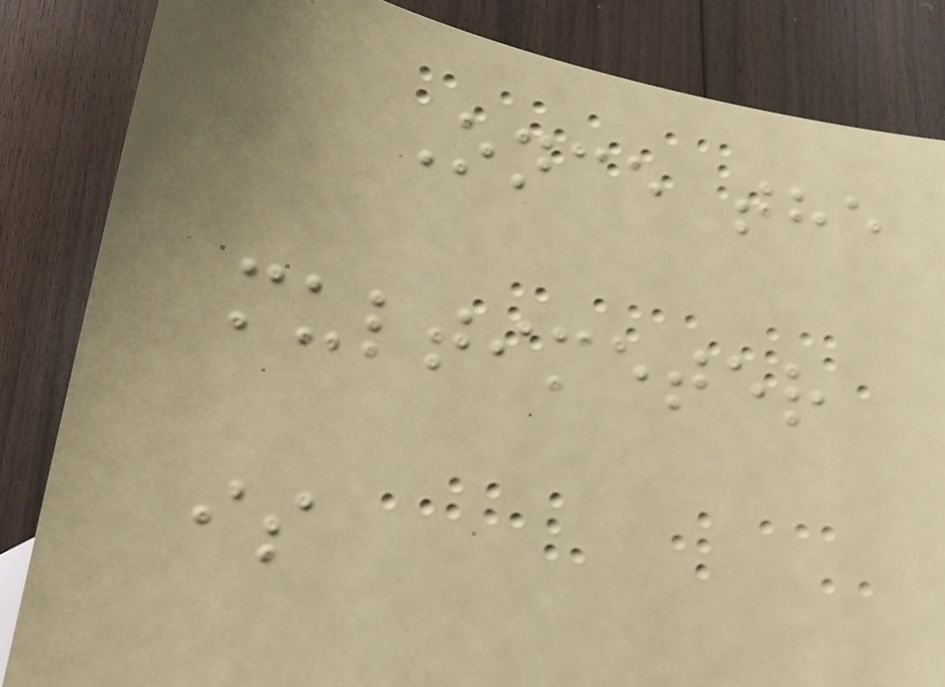Once the
multimeter
is
